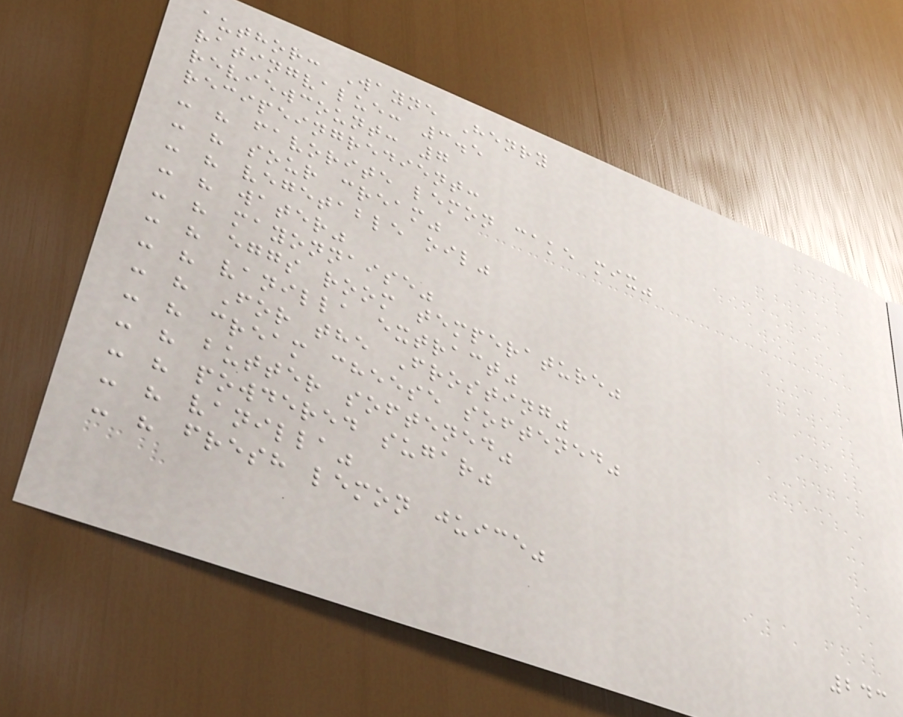author: Wayne Henry
ratingvalue: 3.5
reviewcount: 7
recipeingredient:
- " favorite lemon cake mix"
- " sour cream"
- " vegetable oil"
- " water"
- " mayonnaise"
- " eggs room temperature"
- " vanilla extract"
- " For the Frosting"
- " cream cheese softened"
- " butter softened"
- " powdered sugar"
- " vanilla"
- " fresh lemon juice"
243
